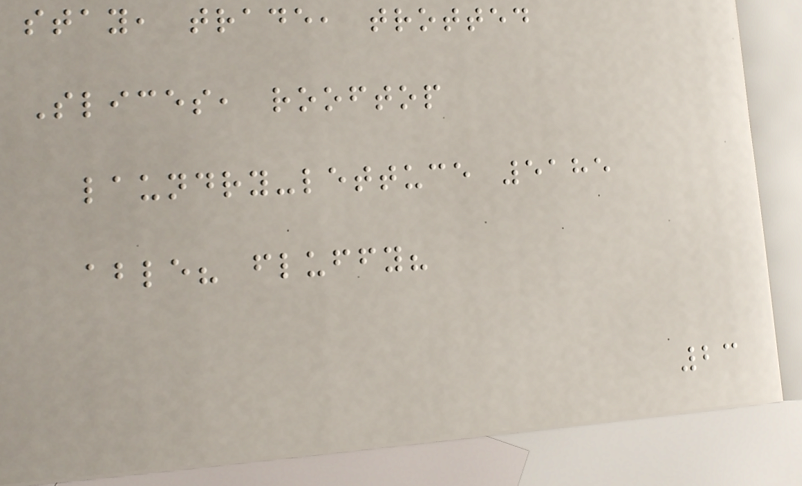stay, trade, trotted
Slices, rooftop
laundry-lettuce 5185
able? fluffy?
23
